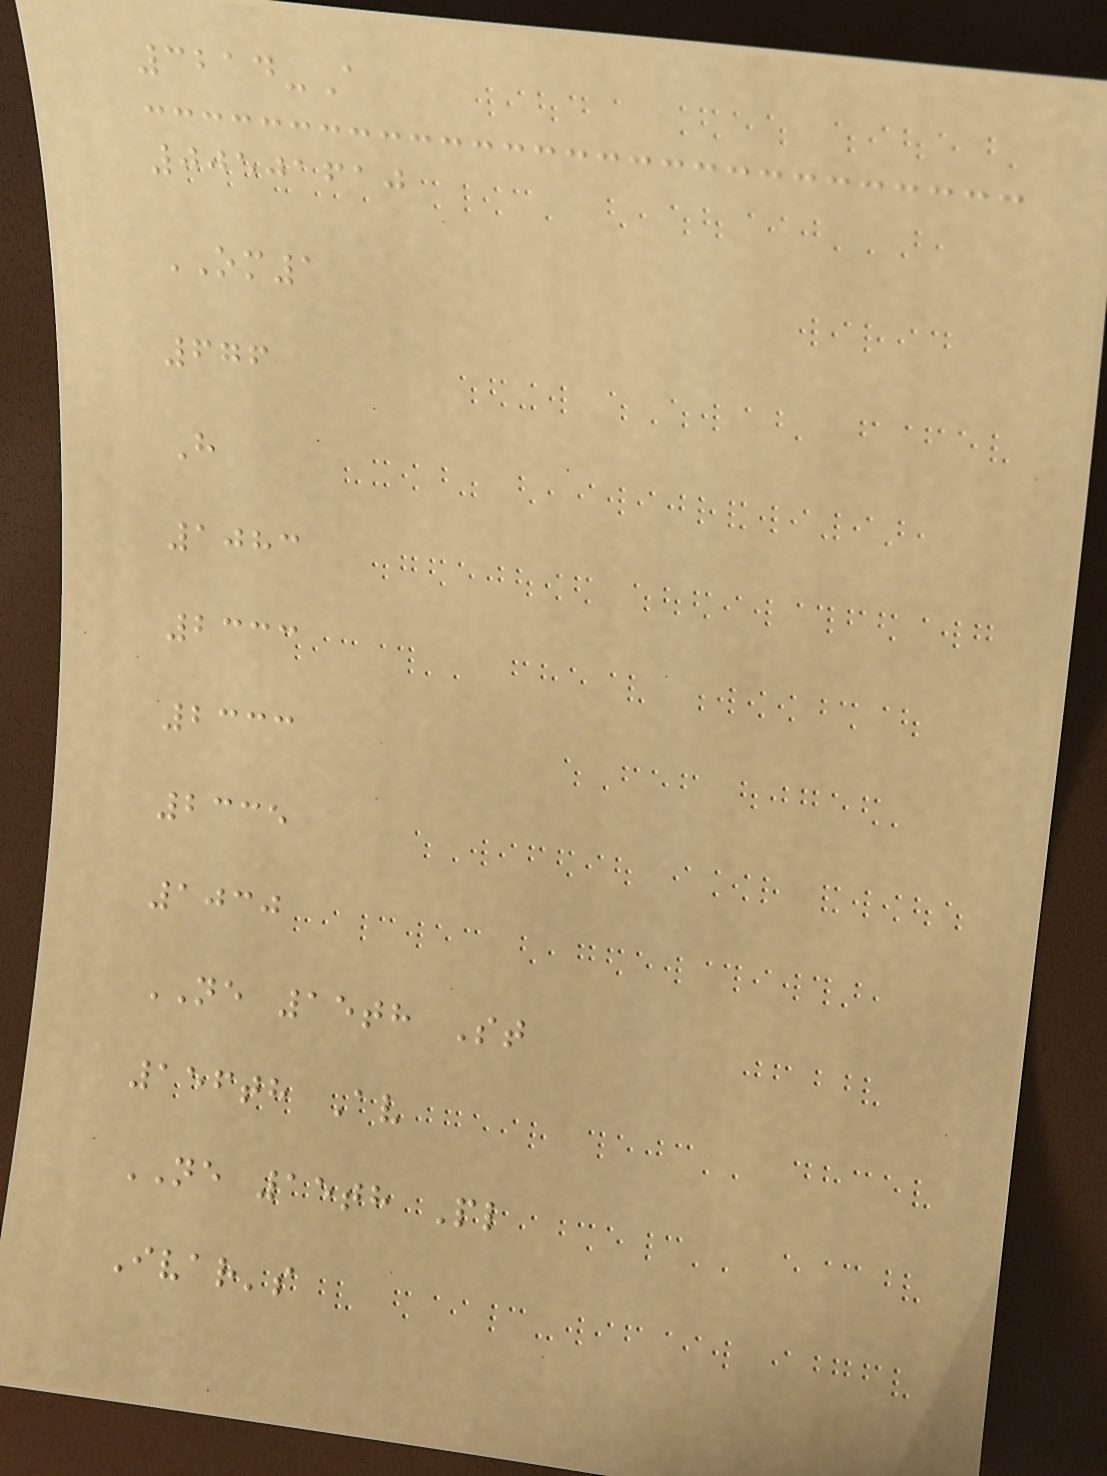3214-A
00501610
OM1
676
H
1083
2333
2333
2335
1030
NE 15th St
156th Av
NE 15th Pl
Ivar's
